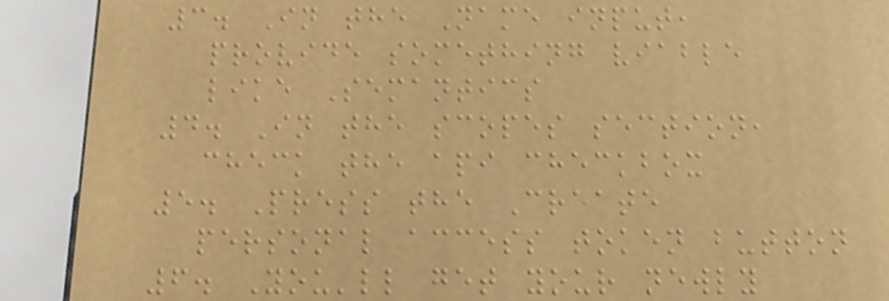3. In the Name input,
provide something viable
like Semantics
4. In the scopes section,
check the api checkbox
5. Press the Create
personal access token button
6. You'll get your newly
